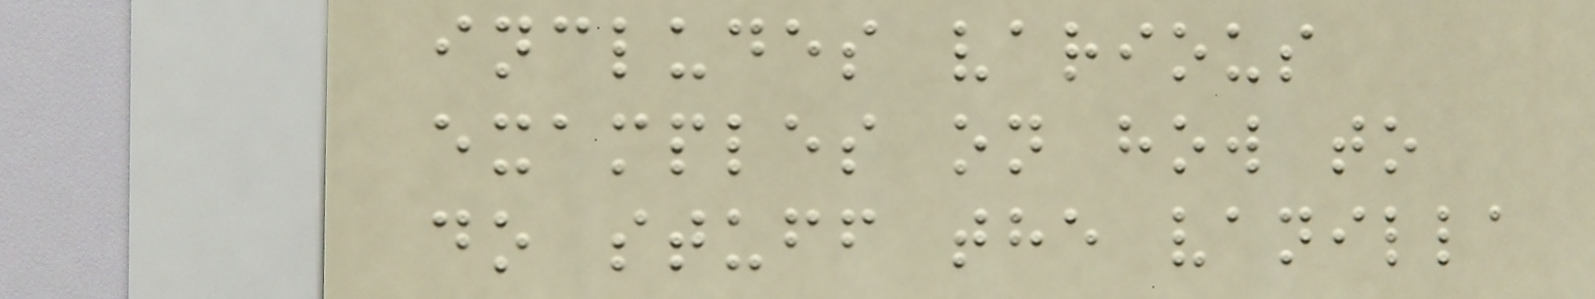includes various
examples on how to
do stuff the vanilla
